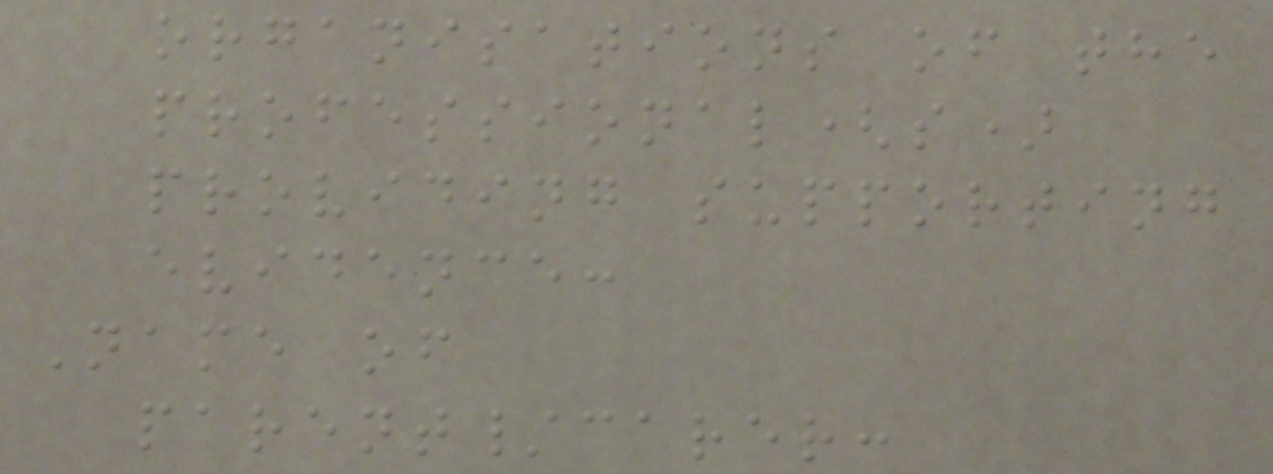organisations of the
professional(s)
providing supporting
evidence:
Name of
parent/carer:
